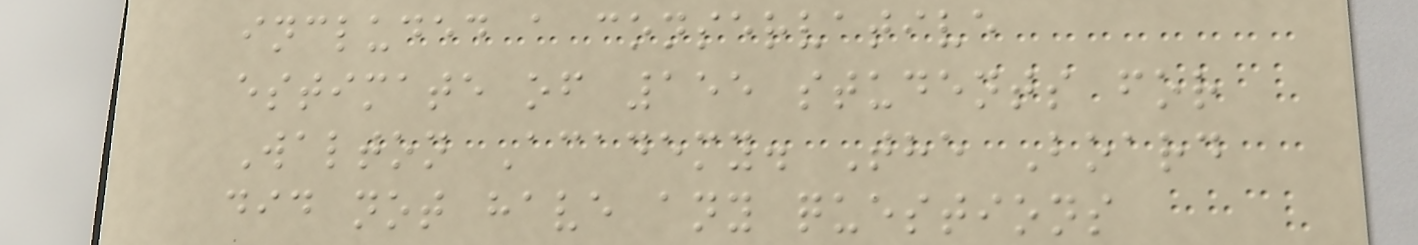included a conservative
estimate of 155 students for
Walton Academy. The Board
did not have any questions
